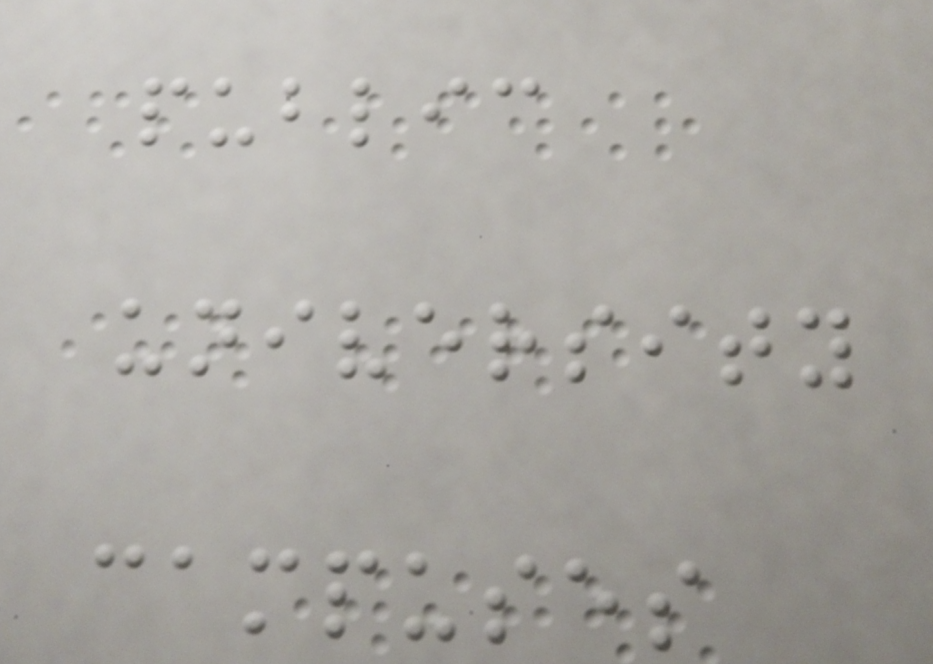public
university
campuses
